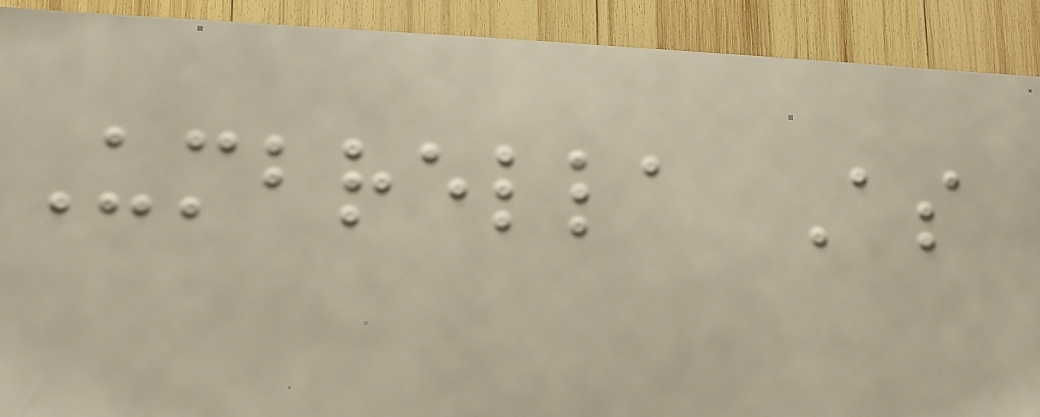Umbrella As
